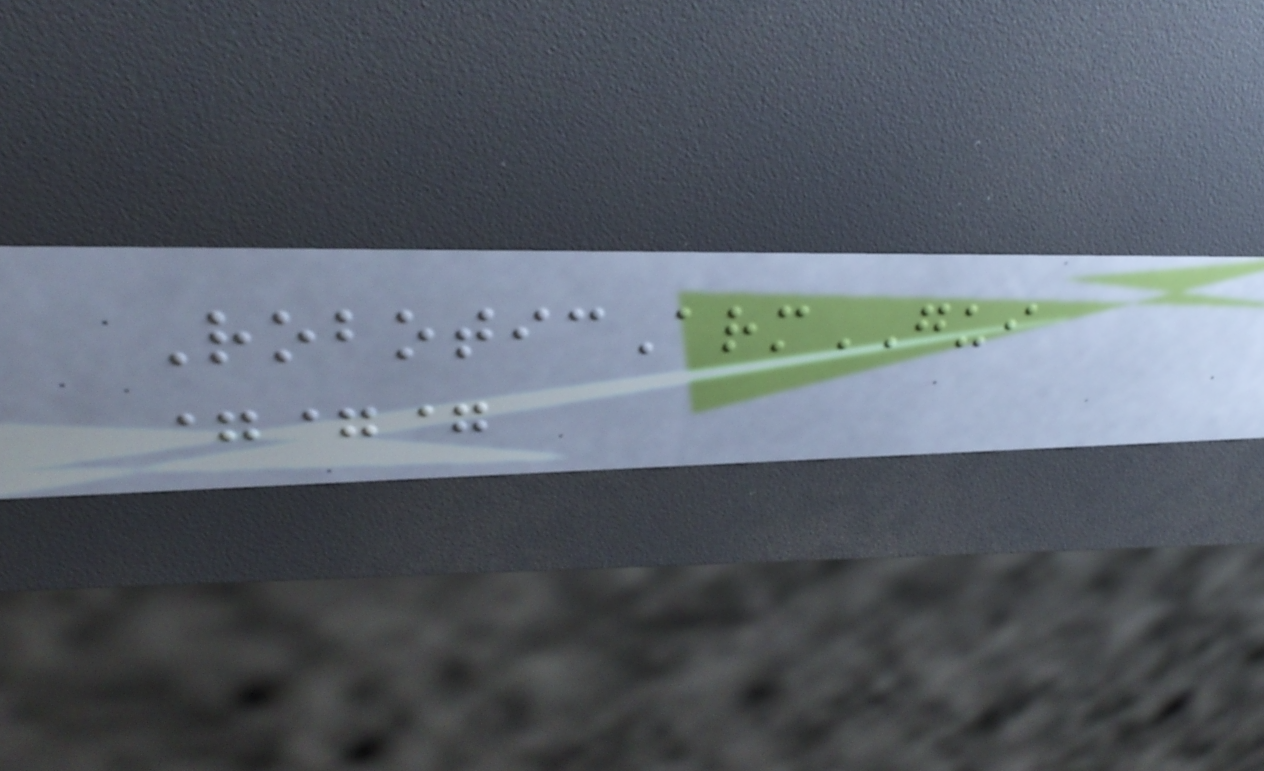RoboticArmGUI
===
